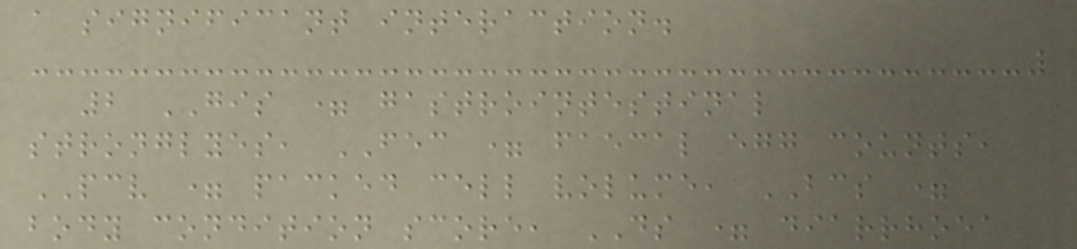a significant interaction.
2 GIS = gastrointestinal
stronglyes, FEC = faecal egg counts,
PCV = packed cell volume, BCS =
body condition score, DS = diarrhoea
